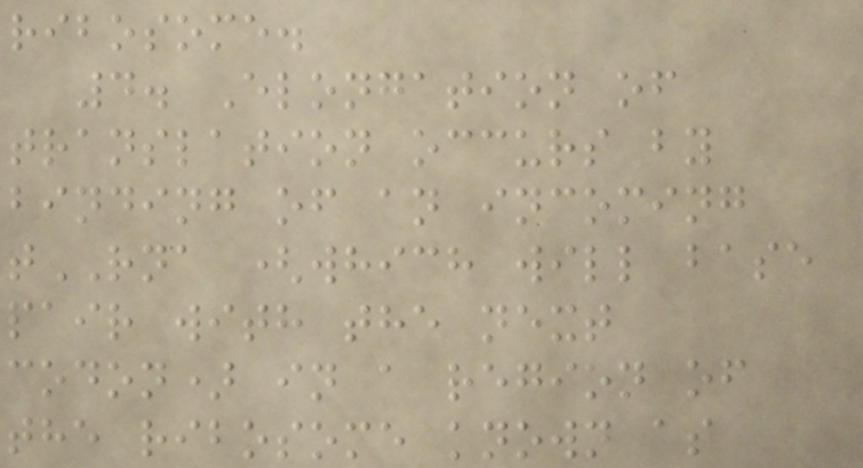ribosome.
4. Elongation of
translation occurs by
binding of an incoming
tRNA (which will base
pair with the next
codon) in a region of
the ribosome known as
